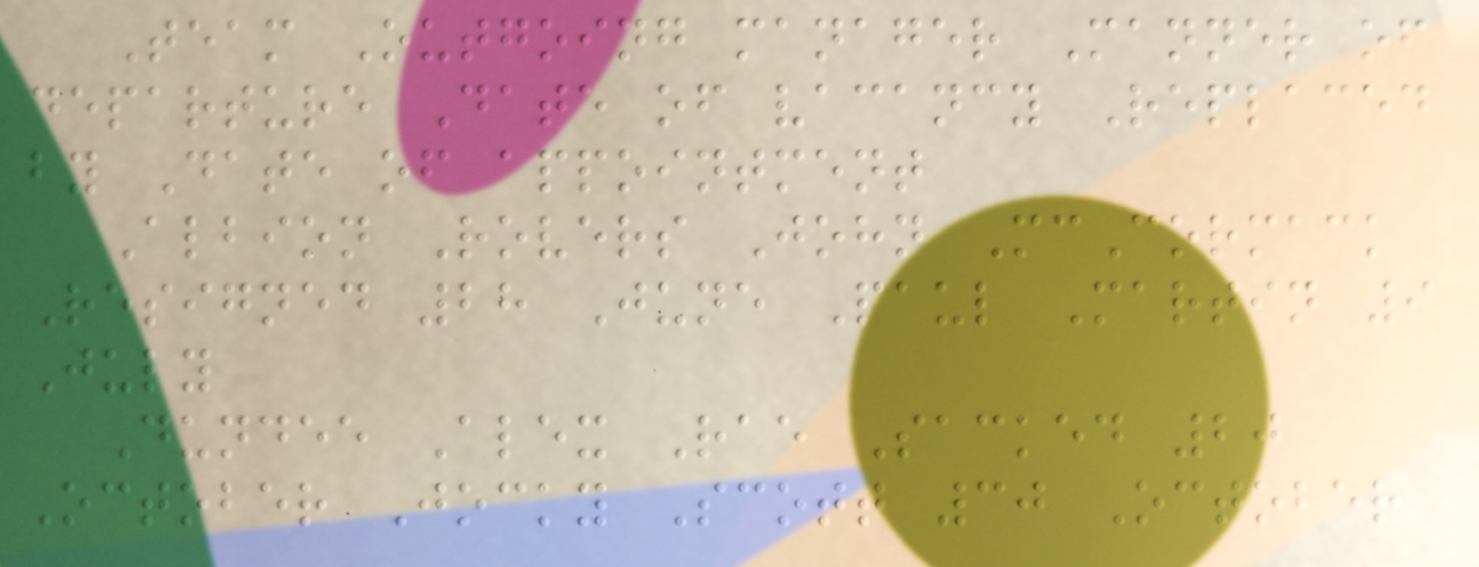Team Outgoing manager Manner of
departure Date of vacancy Replaced
by Date of appointment
Albion Rovers John McCormack
Resigned 28 June Paul Martin 9
July
Dundee Alex Rae Sacked 20
October Jocky Scott 30 October
